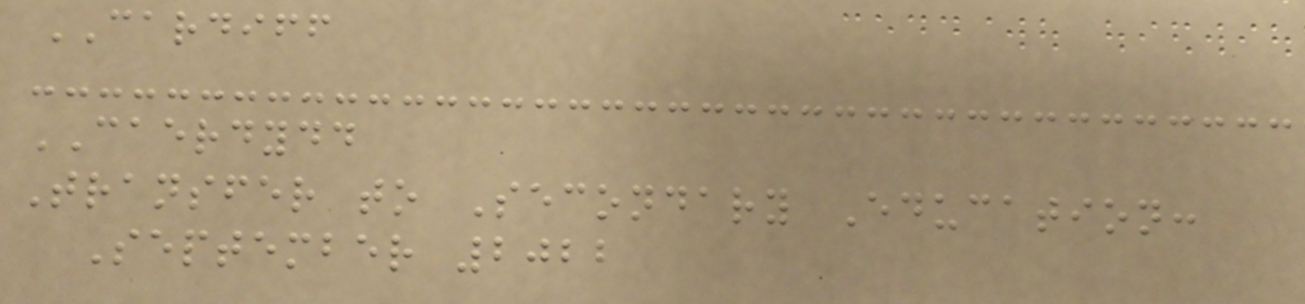CARDIFF
CAERDYDD
Transfer to Secondary Education:
September 2022
